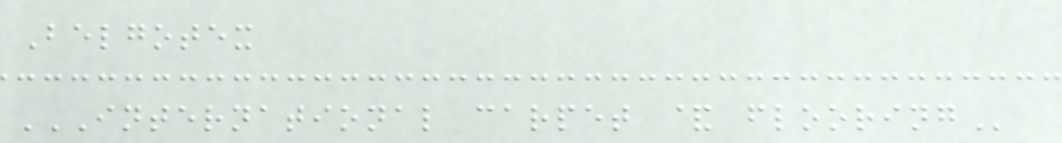Belgotex
INTERNATIONAL CARPET & FLOORING
